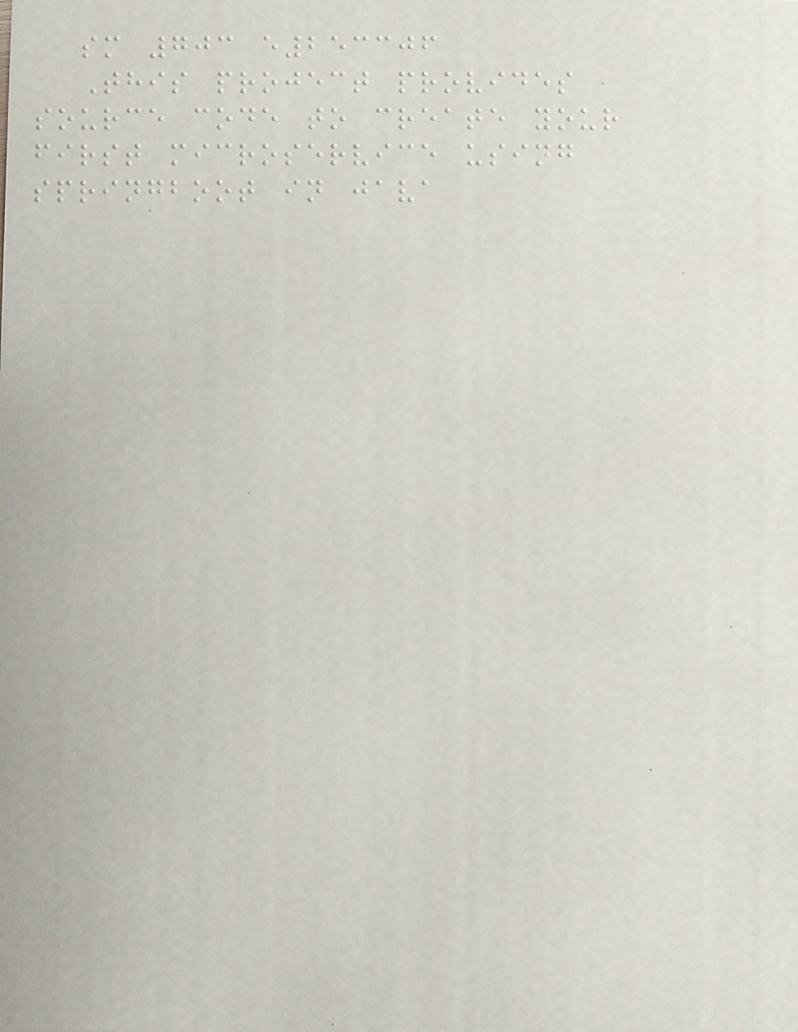sm 703 e253306
This project provides
source code to create your
first microservice using
springboot in java
